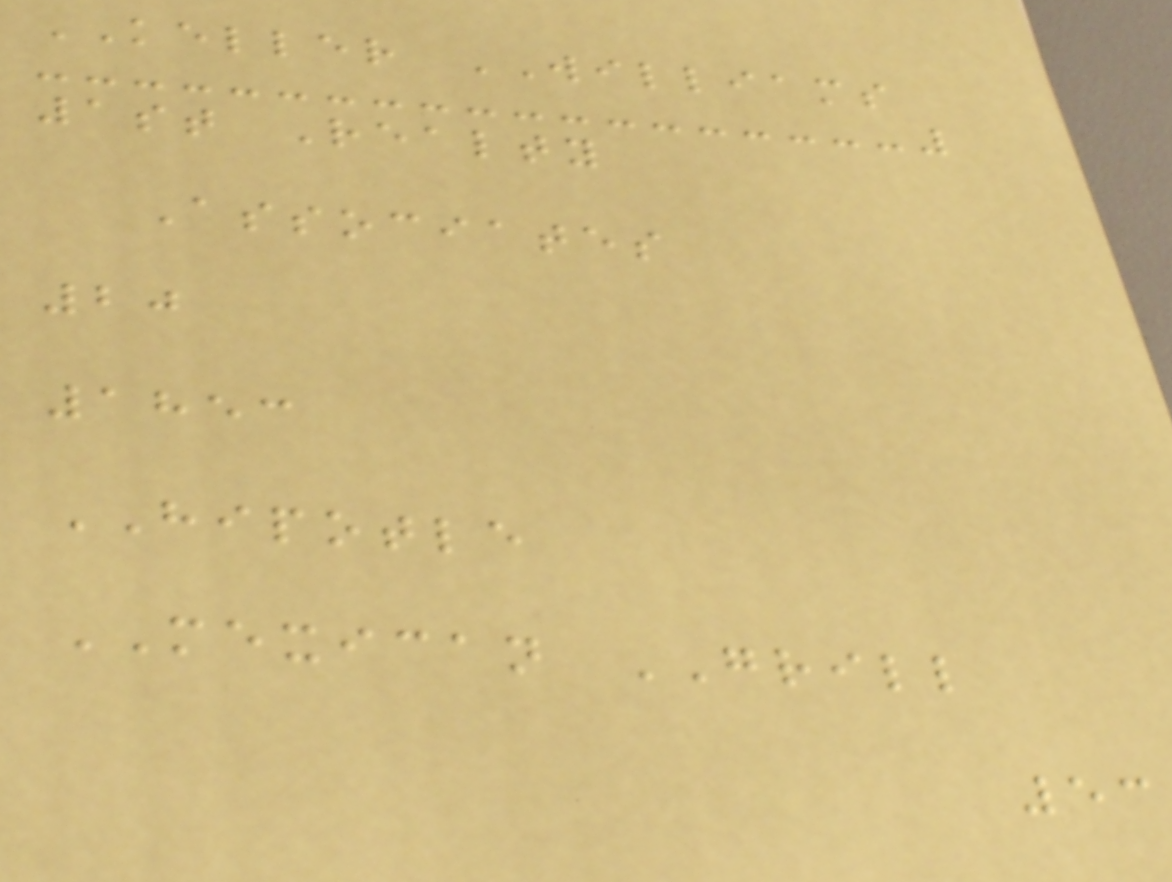KELLER WILLIAMS
1st Realty
Associates
20
1853
HIPOTLE
MEXICAN GRILL
53
